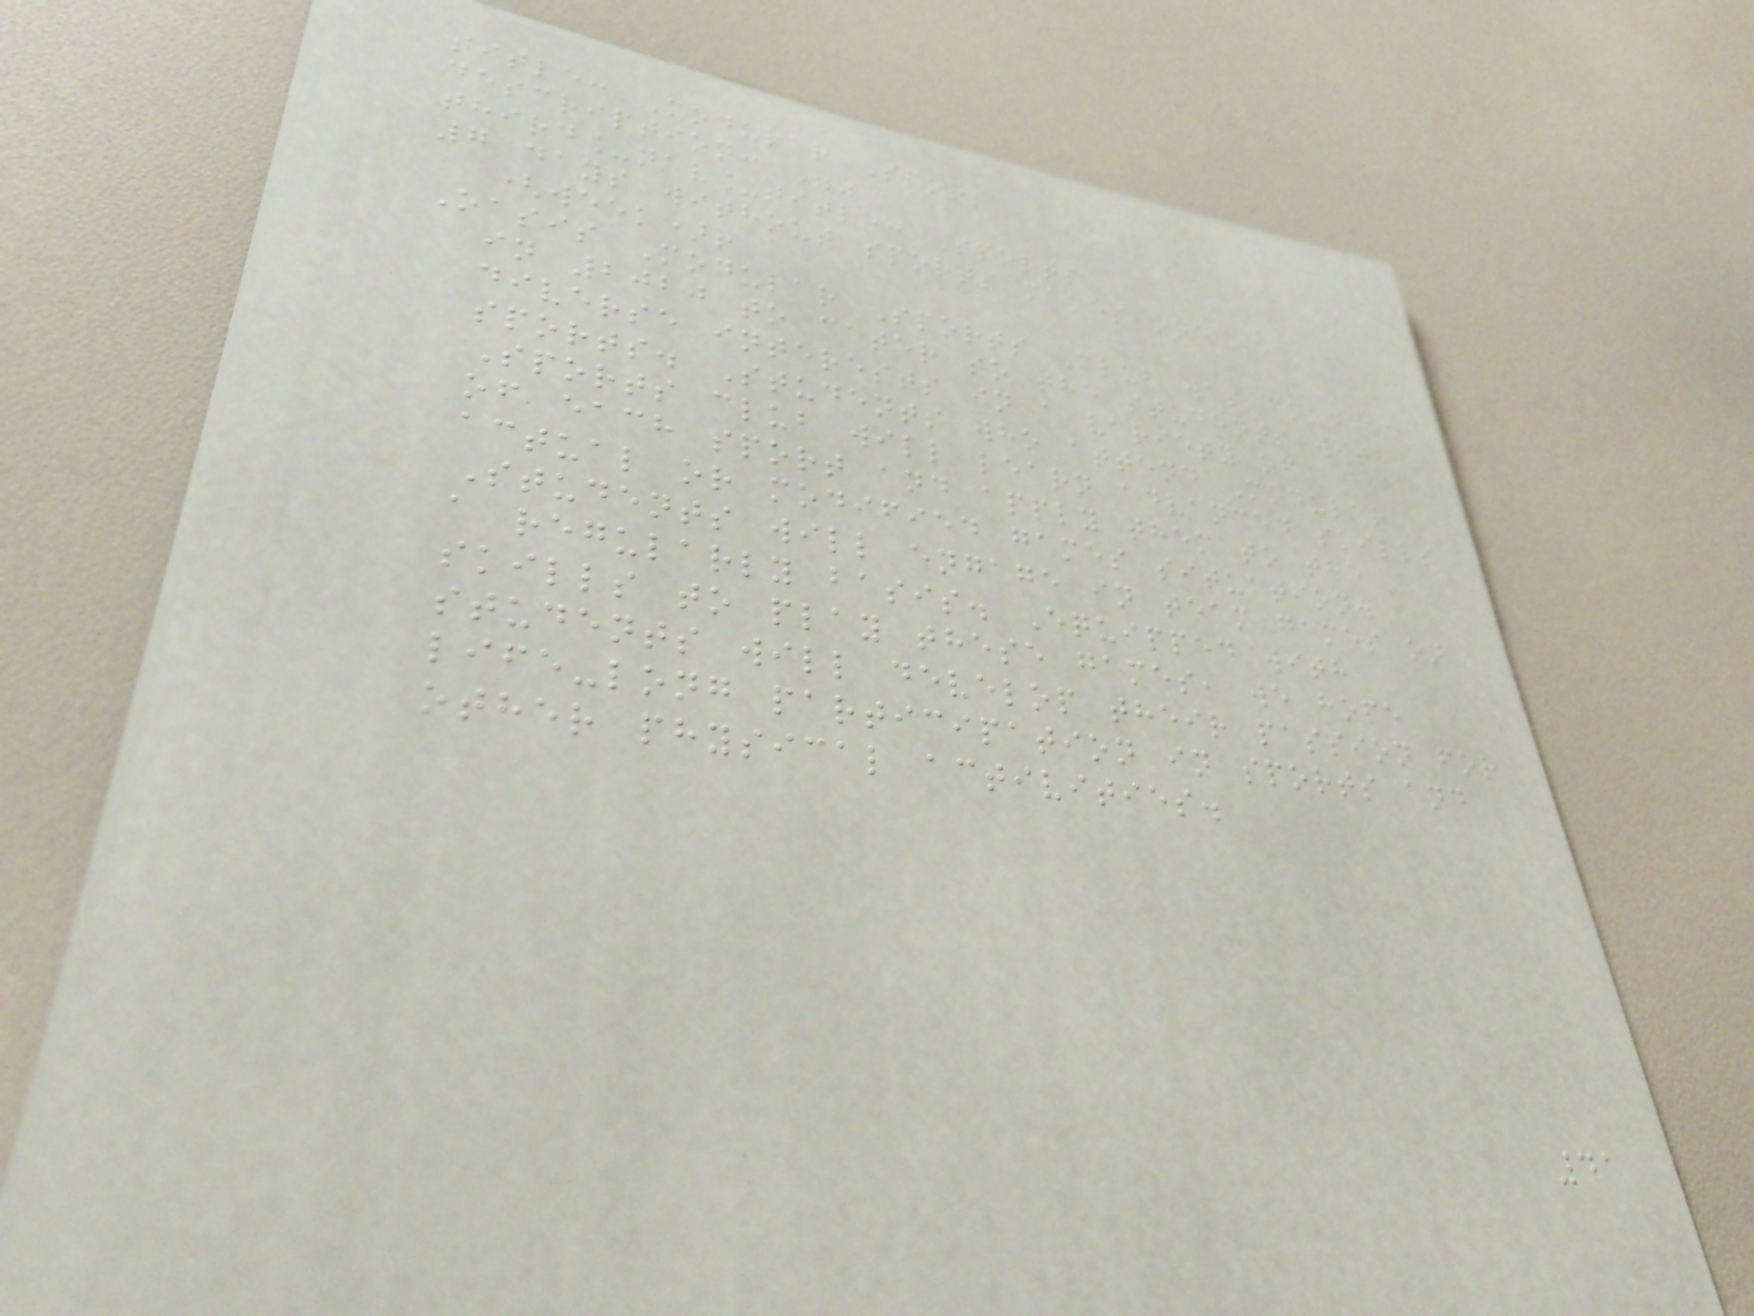title: Modular Spors
description: ""
third_nav_title: Sports
7 days without sports makes one weak
(week)!
Oasis Modular Sports Club was founded
in 2020 to cater to the students with
diverse interests in a variety of
sports. Students who attend Modular
Sports club will learn advanced skills
of each sport and apply them to the
actual or modified games situation.
Students will engage in team games on
a regularly basis. Equipped with
skills to play these games, we hope
students will develop their passion for
life-long participation in sports and
other physical activities.
41
